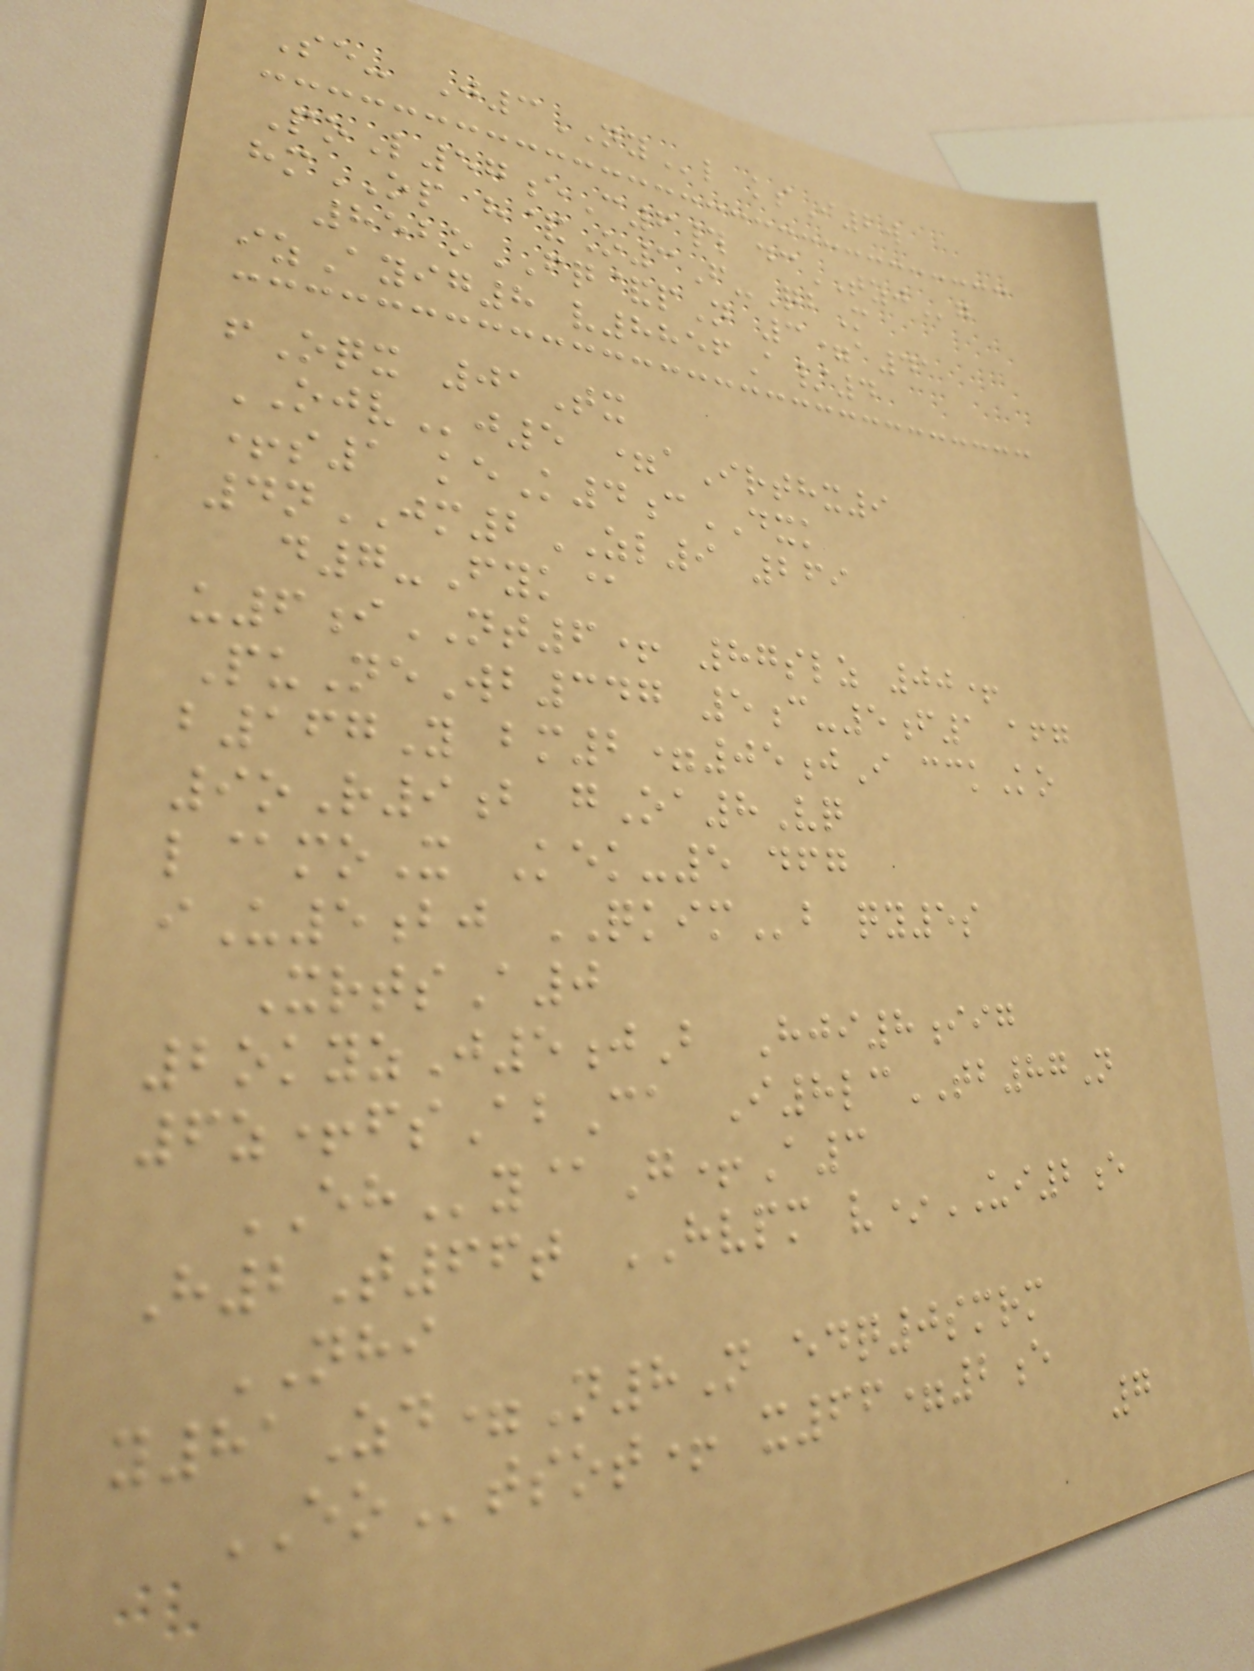Se- J3NYl ksI2w
PoL57eC6# dcTZJg
hmOP h&O3F-QbM
852oFQ&pN 3=a41
izAyig8 v8856A/4
fOqx 01Tx
OJVj5 =aIrthx9
+s1 keK4cDXK
4nJM2ZL9 269
d7-Fyk@
u6iNT6+ 87slz 00+
PuNeWb347 5c-5f1 afg
b167Y bm2=05jI cckKo
9oR9b gOa8Vq
l@moX Kek-5 dfg
iU5bj QKIMb qy5s
XrtsA0
2okyzJ5jB Hji8iig
6z+fsAbCa I8lcTB87N
EHy@G+A3
H2T66t HVPM v*UI2e
NHI
y81Zd=N8N edq0smrm
EOtsot+ x66=2e
7
